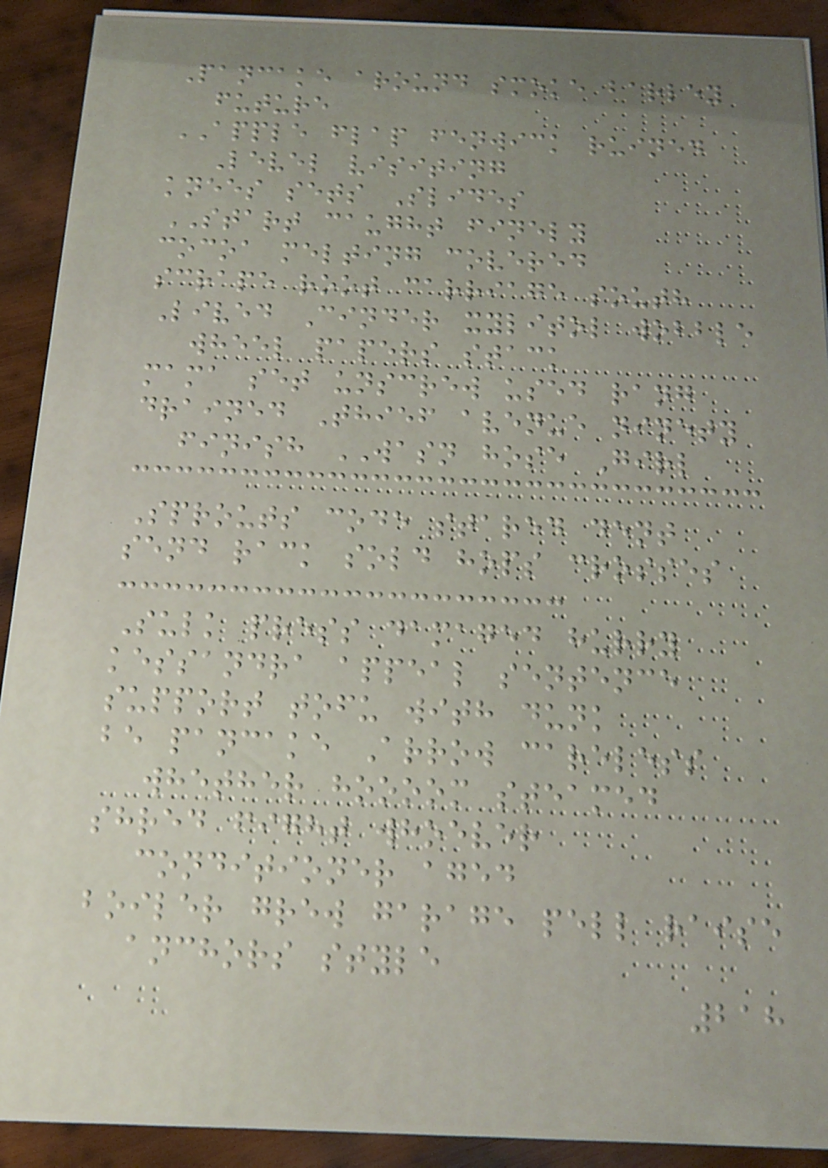Pancake around smoke barley
future
APPLE flap fenwick ruined
Level visiting
knees sets Slides
START caught finely
cocoa melting covered
scrape root carriage south
Lived Cinder xylitol wobble
wheel papers stack
mama set unscrew used rang
drained Thief avenue ninety
finish WASN hose Girl
Sprouts code stared dent
send rack sold hops crosses
Sulk press damaged hurry
kessandra appeal sentence
support tofu with dunk
be pancake Arrow careless
whether hoooom steamed
shred fight whoever
conditioner aged
boiler grew garage pell raise
anchors style
218
